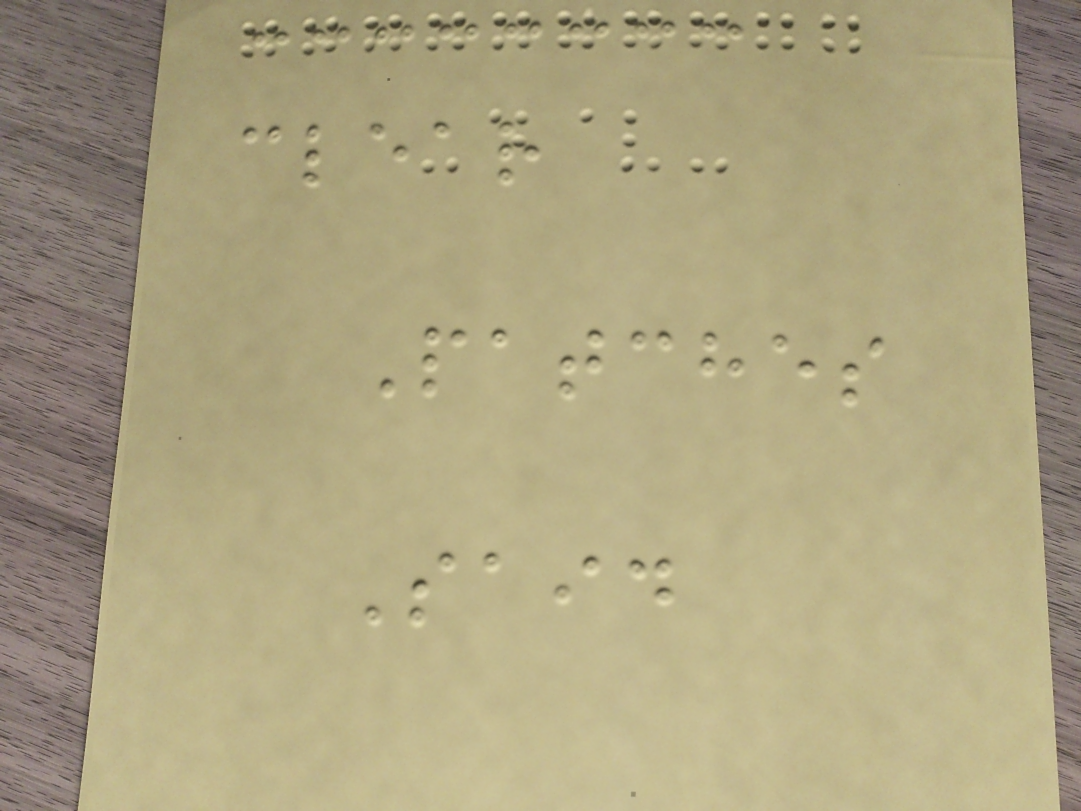clear
Patches
Said
